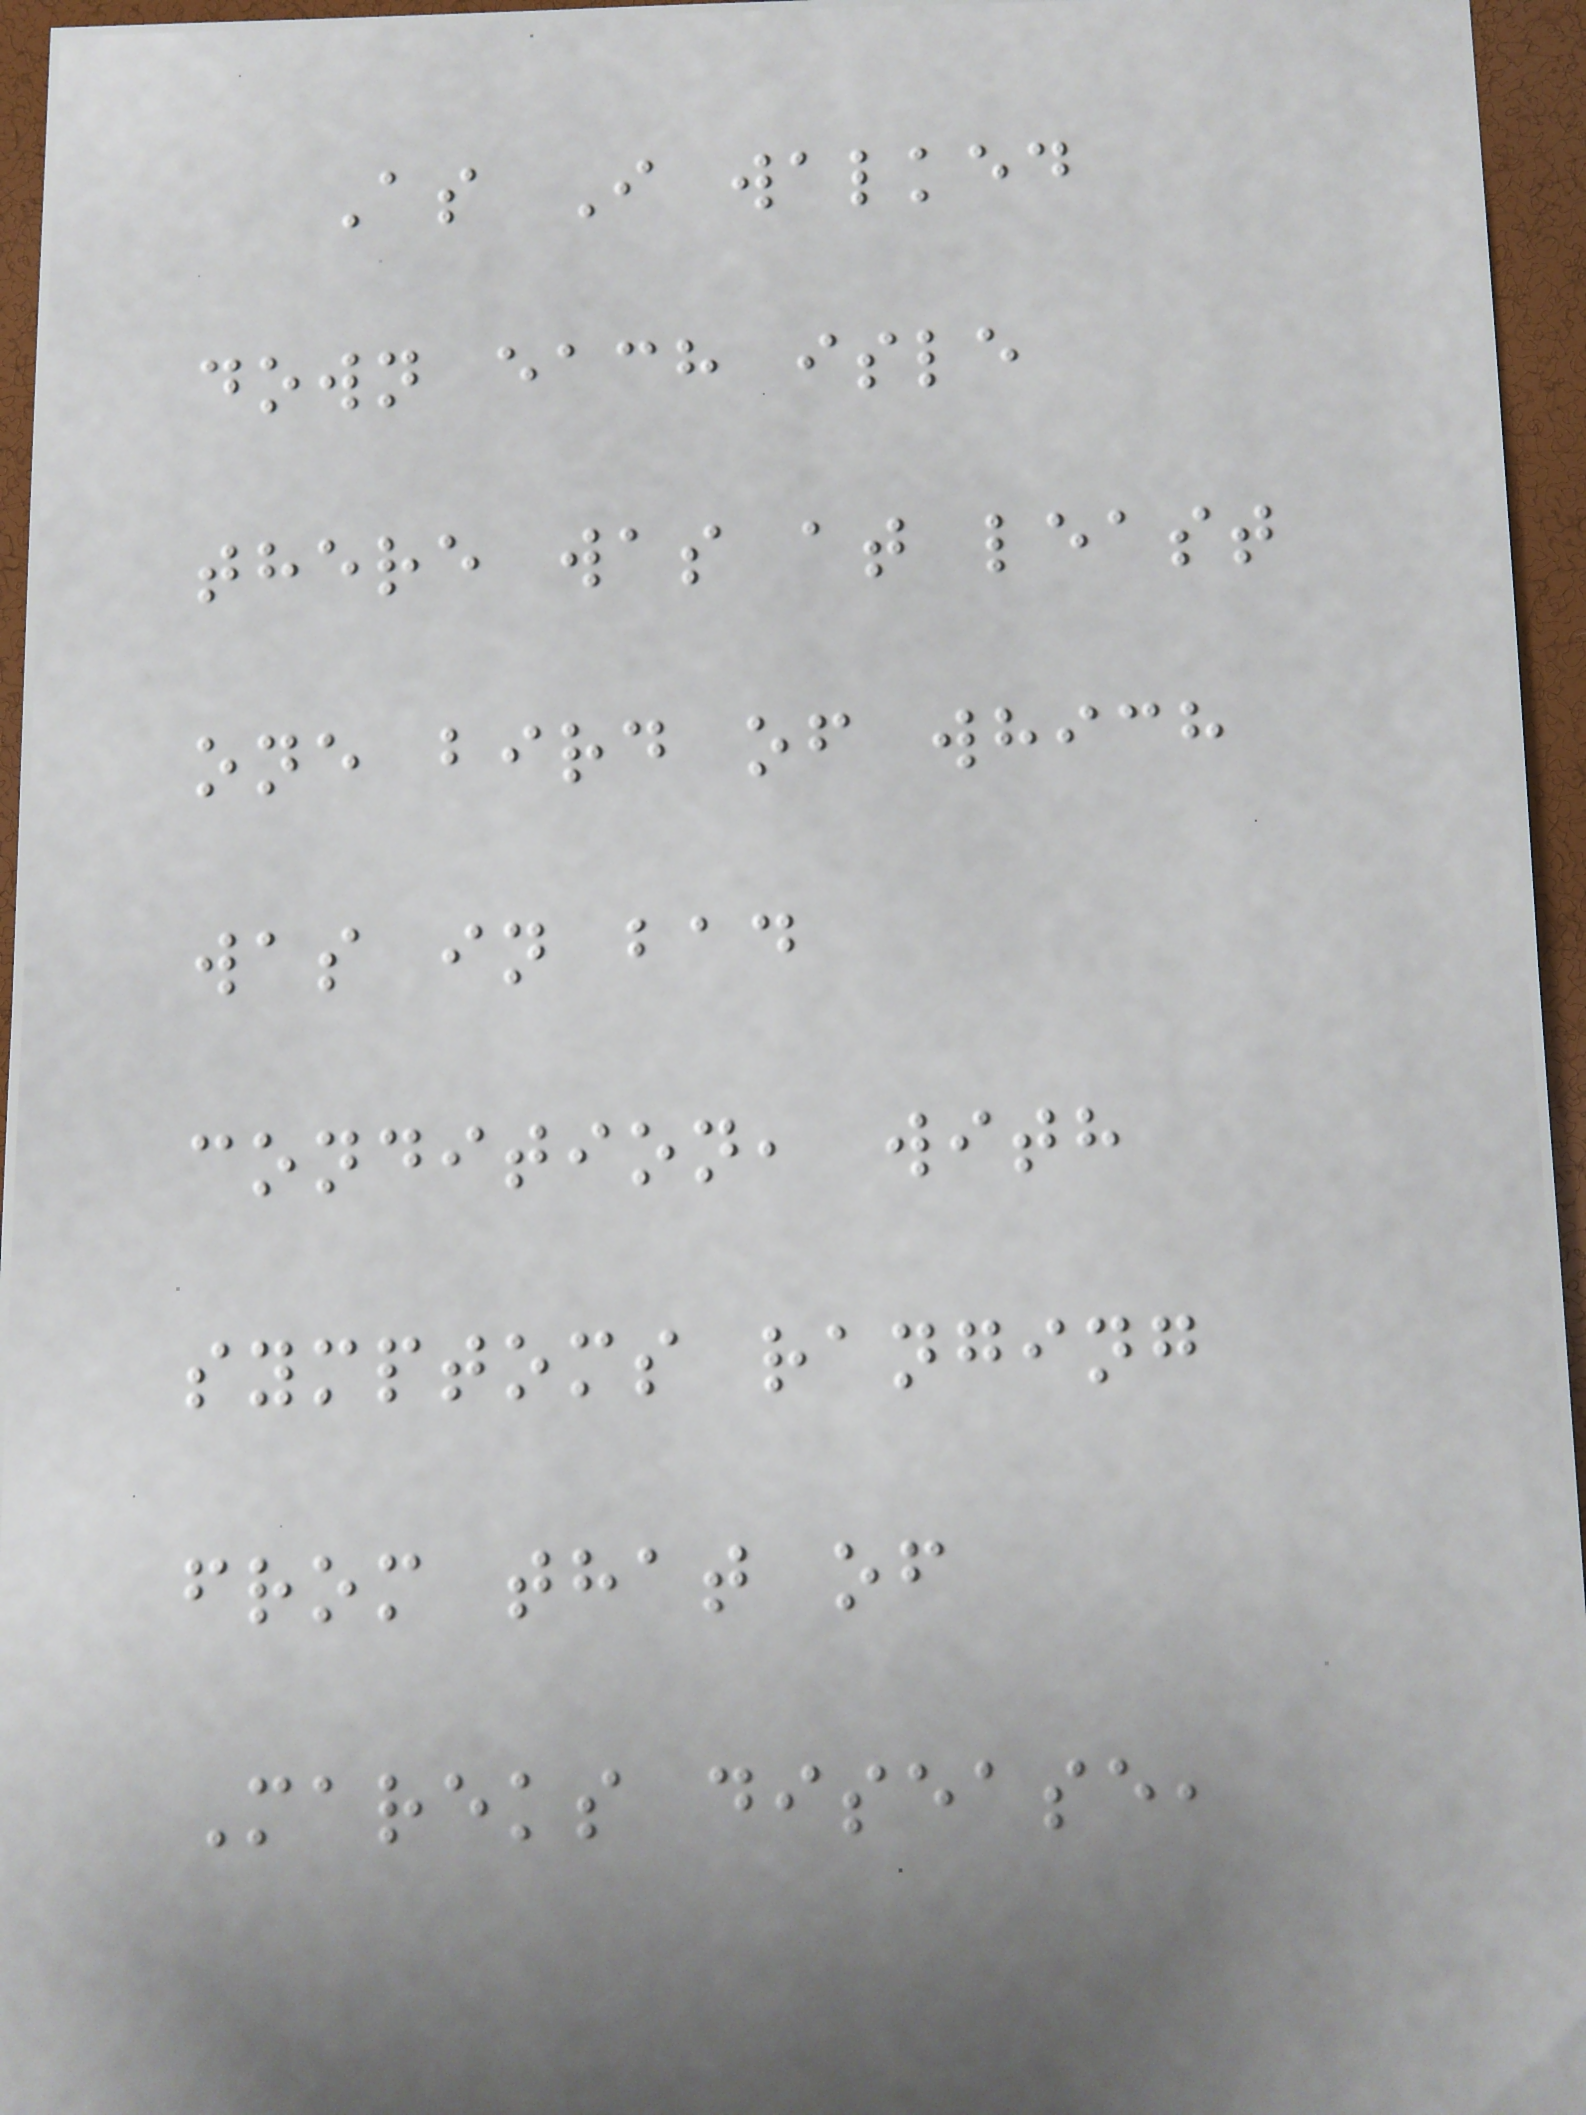As I walked
down each isle
there was at least
one bird of which
was in bad
condition, with
symptoms ranging
from that of
Mareks disease,
